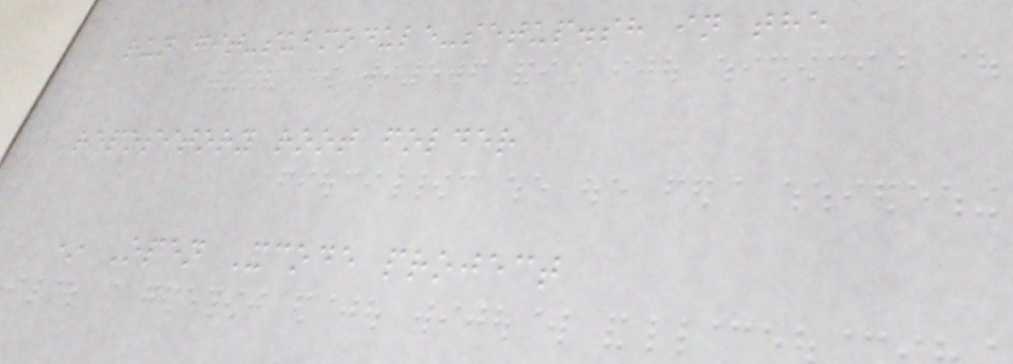run git-submodule-setup.sh in the
repository root folder
* Open Xcode project
